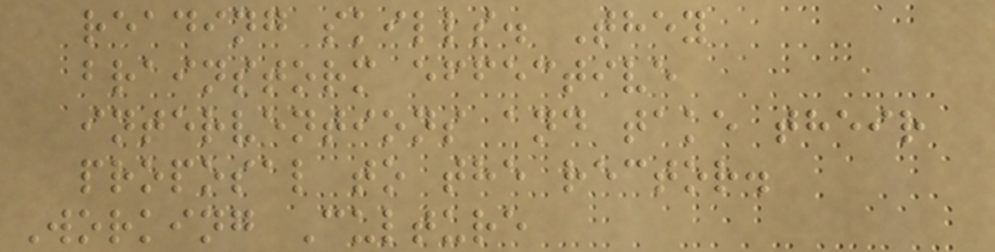reading skills. They
brainstorm effective
interventions and take their
proposal to the rector.
Working Culture
